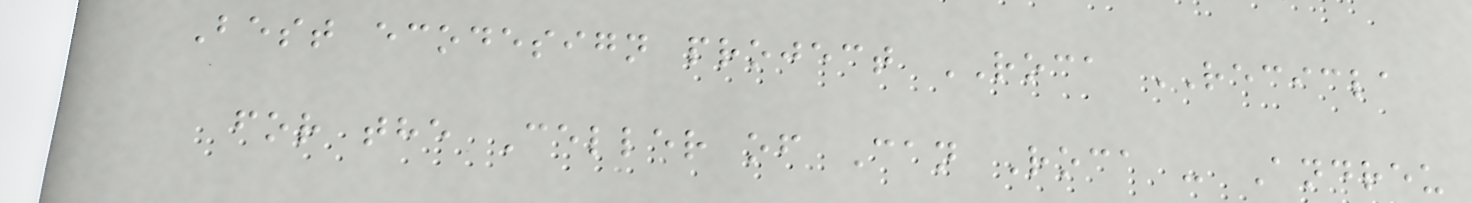Best ecodesign project ROCA RECICLA
for the Celler of Can Roca - Andreu
